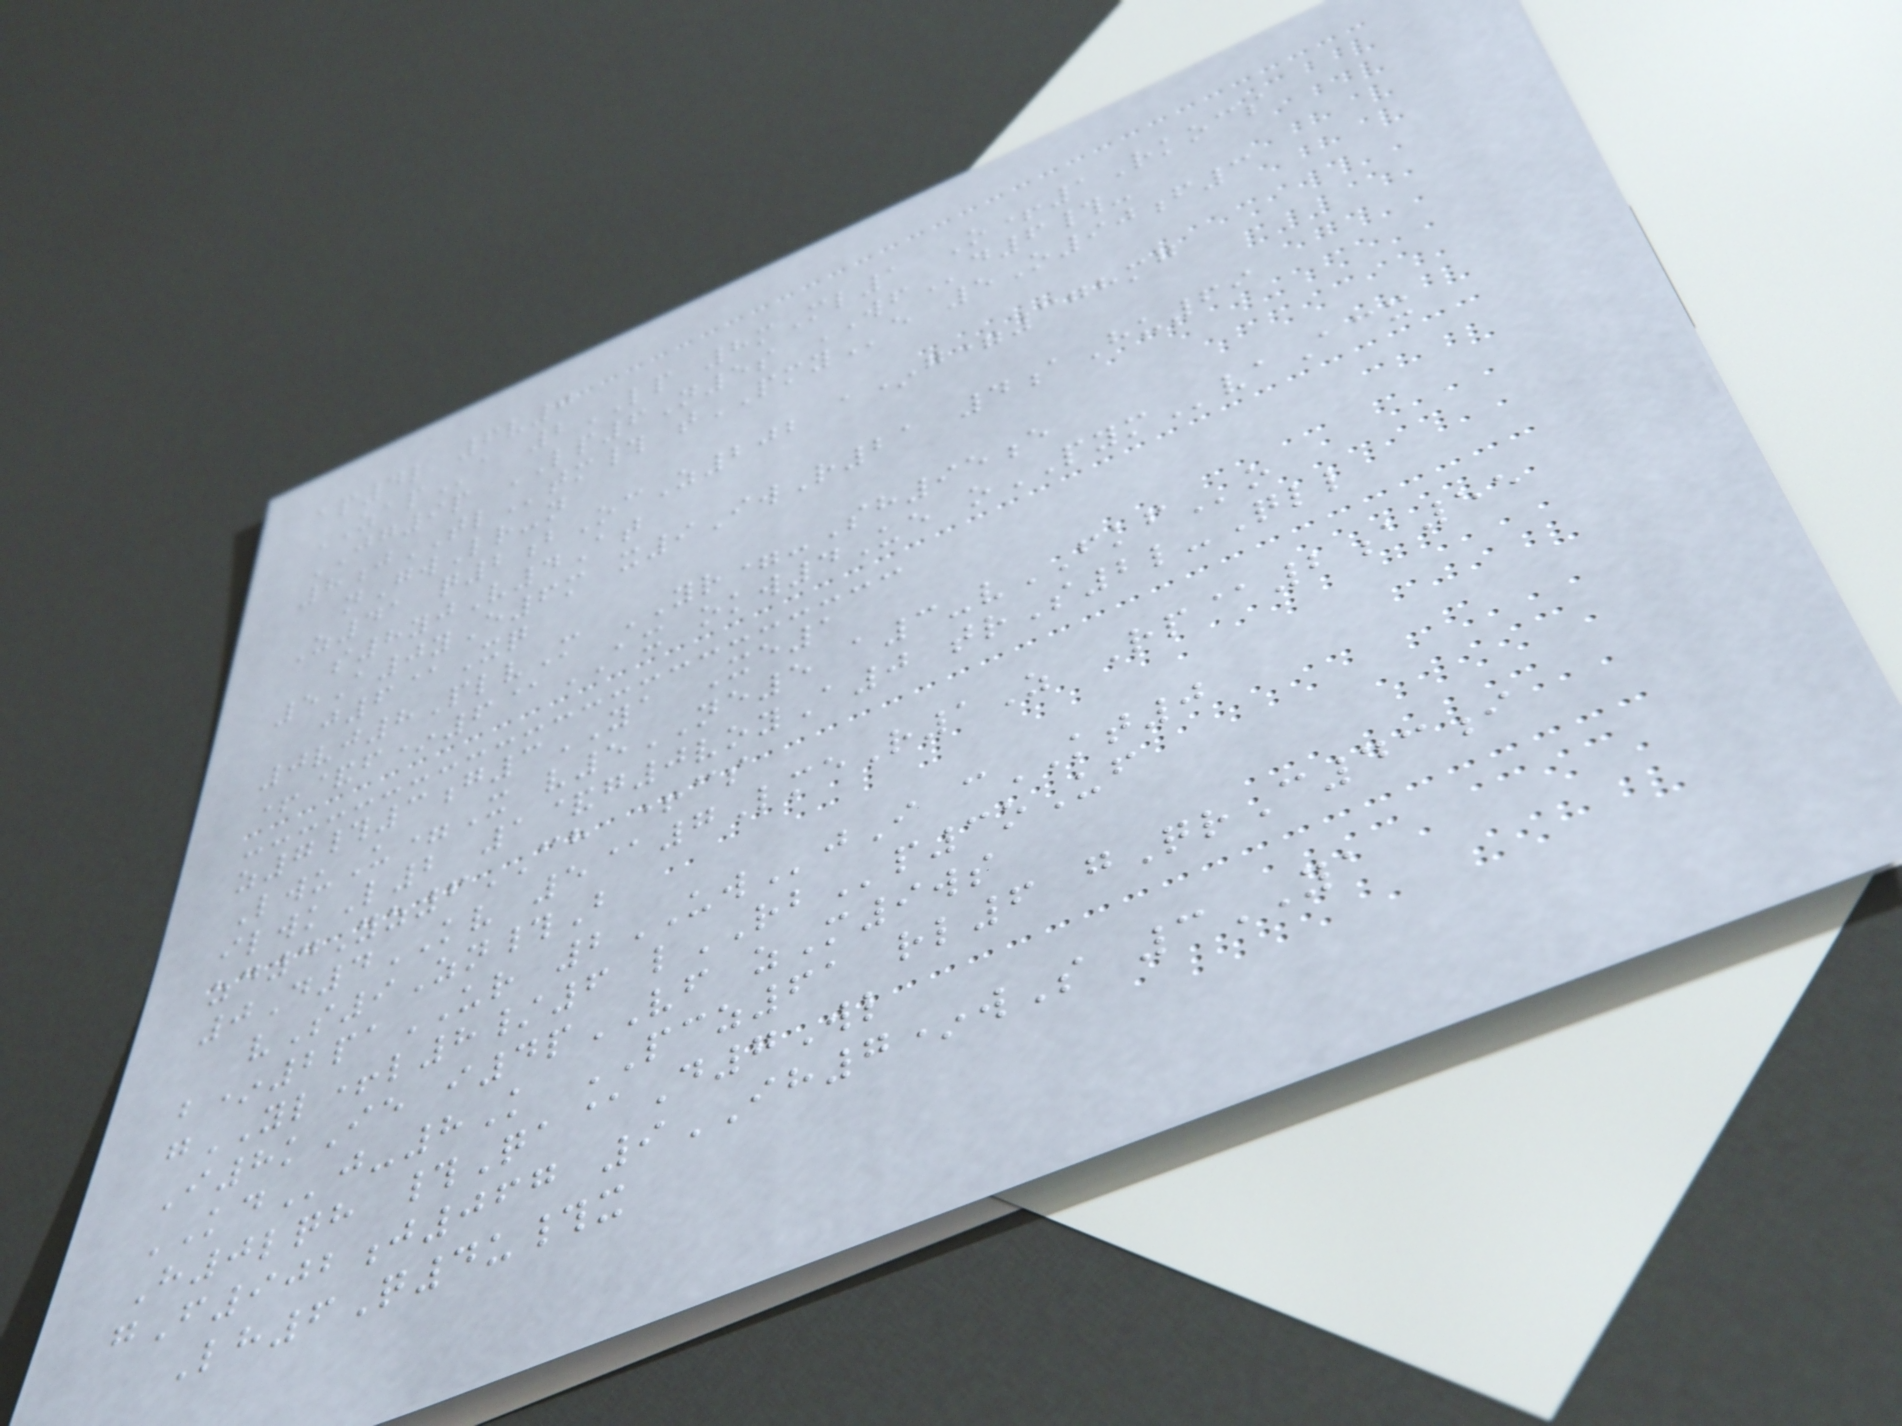ap4l 6v0
ZAPa 2LP 8mMl1 O+1Rkocs
JG9p LP6N5s WFd6#-
8jTLtm# tPMYe 5O90f3
nGwLr-n
Z41 q2bOcZ202 a*g=378mg
s8yjV4At
5A0yE6m x9IwR21 4aHu69
j6@Xq
0vj8PlvM YR=-Sh95e
+&f*6@AX okw4Ue oPYMvaAcx
z7#3g3YA Xe1
LwuU=X v5NE5 a3-vFKFo
ilwkL2 1&g0voyA0 trS2l-Qll
zd4Yz6CH +cs
0D4KV 5@7LmeR1Z Rp@2a55
vS9Zn#B
b*2paUR 2UWjI cKT0
gYL+l8/6 lRBp3oUf
I8kIe i4pVF zM9ws
KDj-8K PCZ61 rl6 gQrC43i
H0lqh #Qa@D7Wl
gF902j067 9IH7*wS 3YA
Lh6Q4u#x
